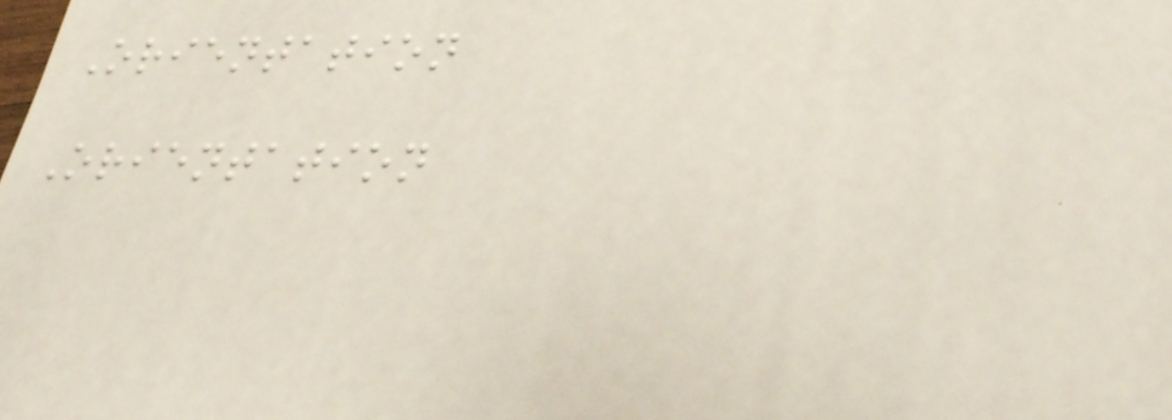Orientation
Orientation
